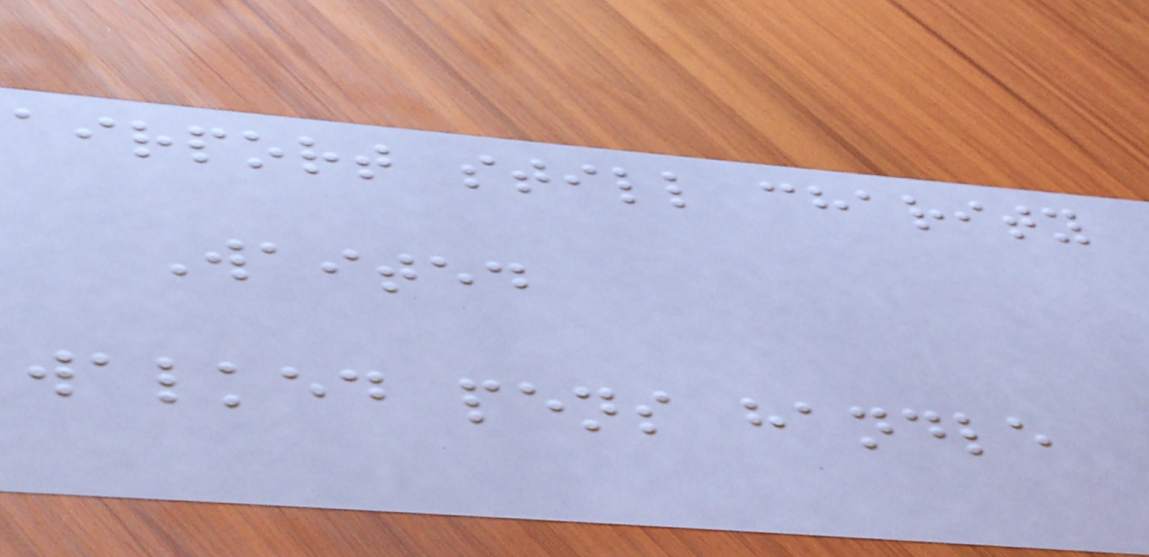airport still charity
Waited
walked pens handle
